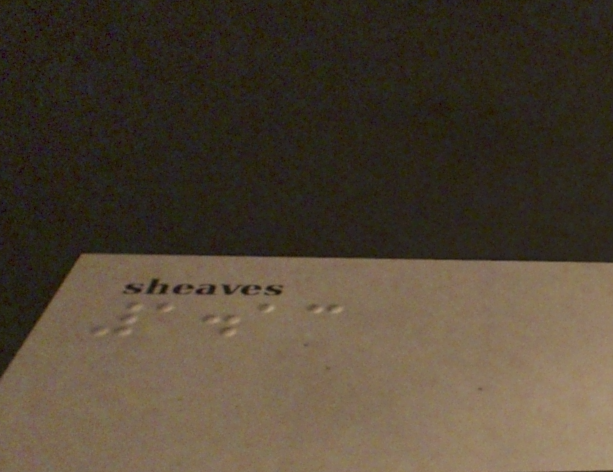1.13
